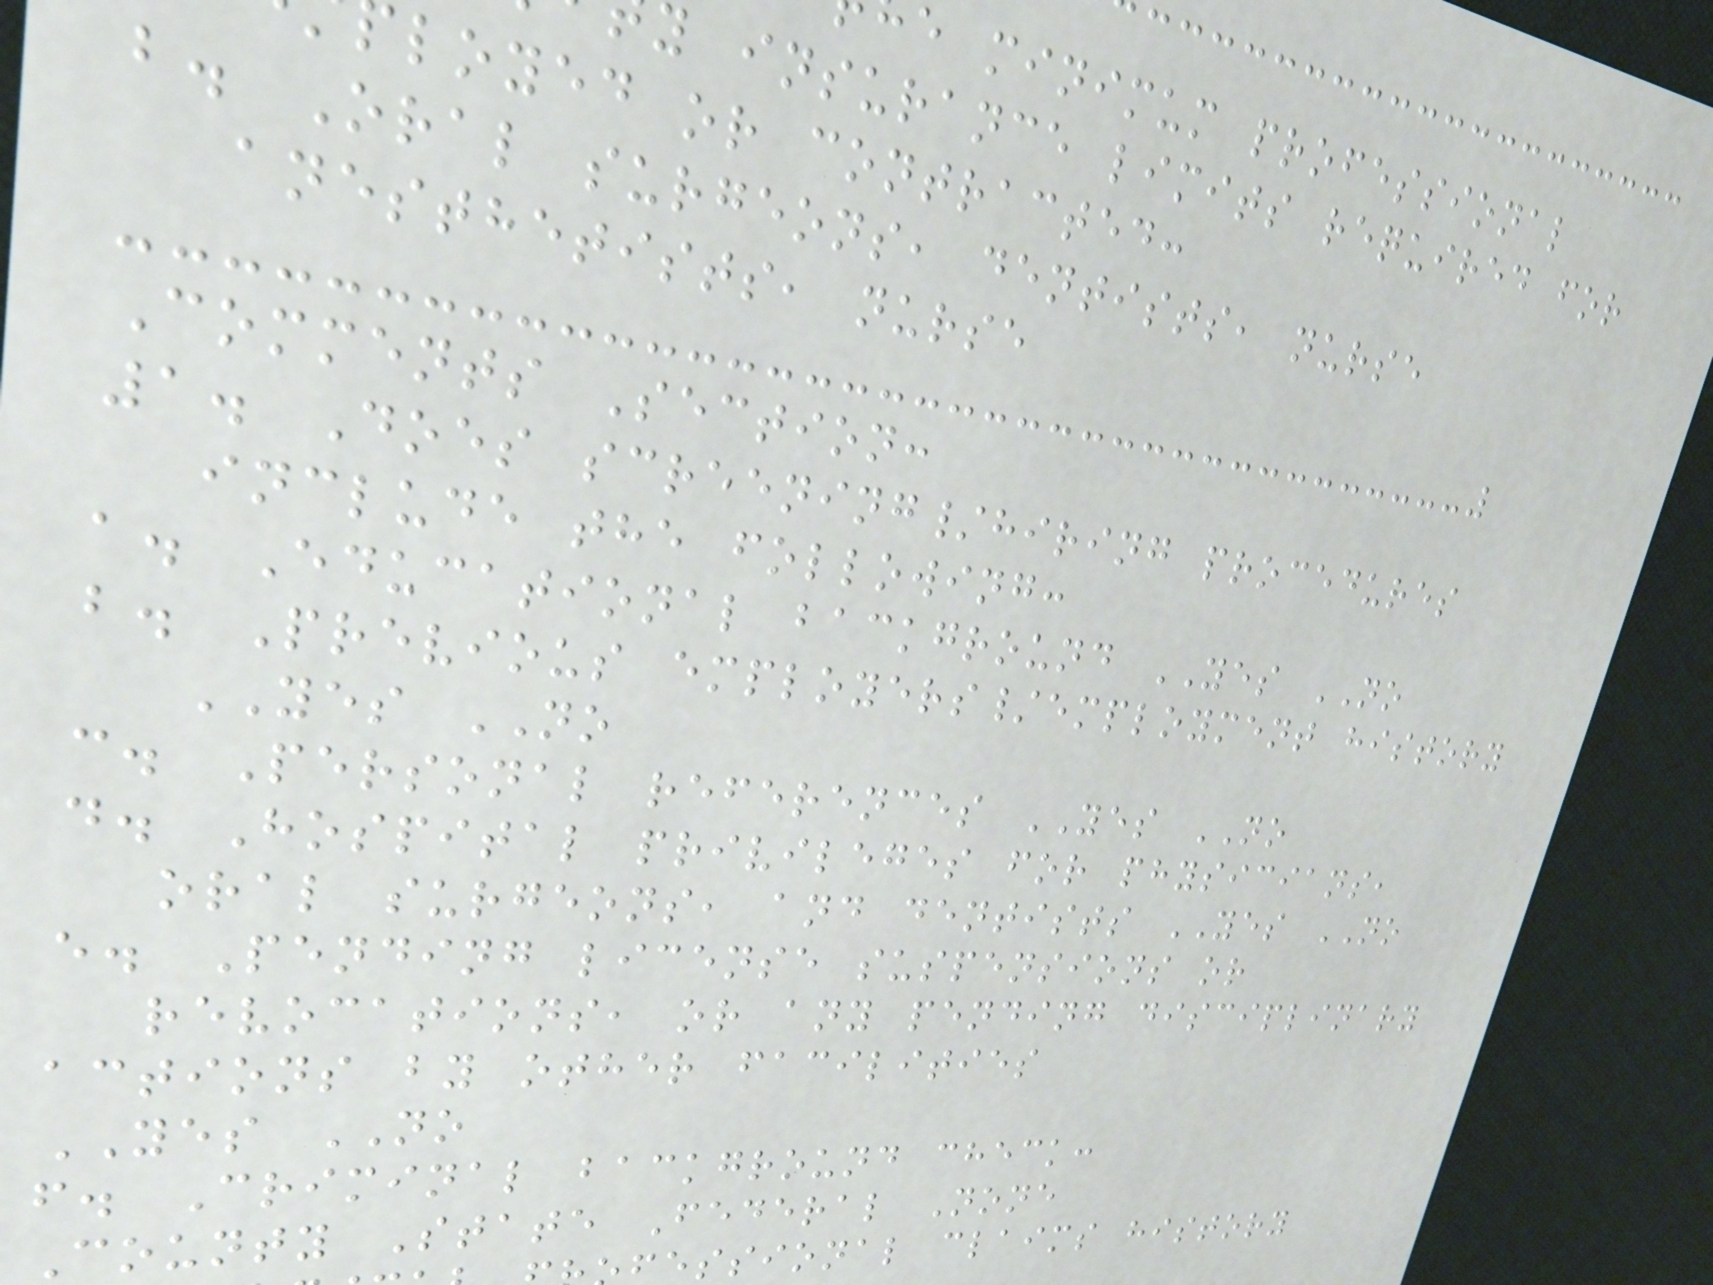e minimum professional
y insurance limits required for
loyed or contracted:
b. Oral surgeons, dentists, nurse
anesthetists, nurse
Comments Section:
1. Does screening/hiring procedures
include the following:
a. Educational background YES NO
b. Previous employers/employment history
YES NO
c. Personal references YES NO
d. Hospital privileges for physicians,
oral surgeons, and dentists YES NO
e. Pending license suspensions or
revocations, or any pending disciplinary
actions by other facilities
YES NO
f. Criminal background check:
County State Federal None
essional claims history
